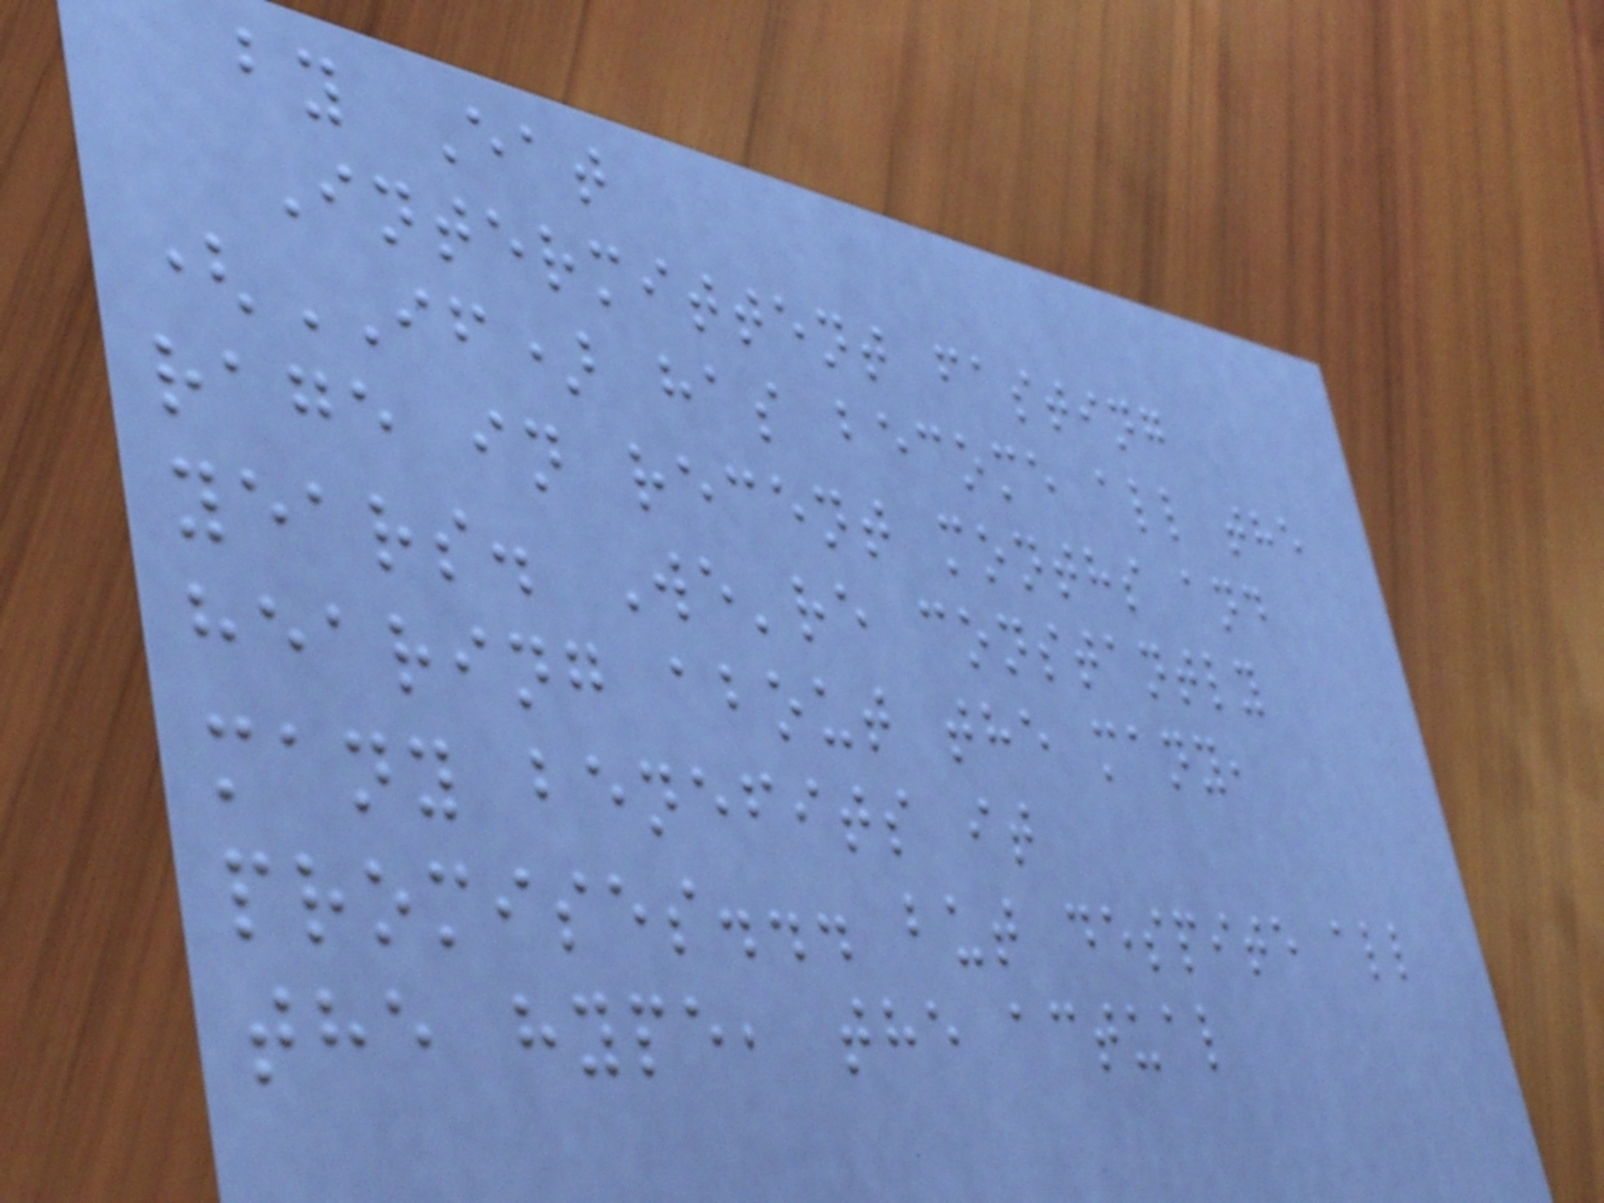by Eat
Intermittent fasting
(IF) has become all the
rage in recent months and
years. We're constantly
hearing about the many,
many benefits it
promises... but despite all
the hype, the actual
